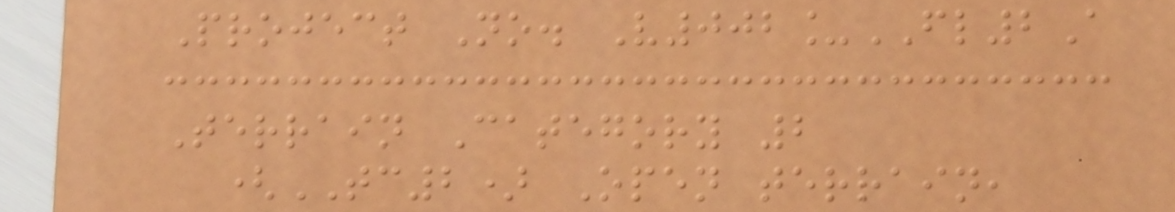Project No. V002_FL2A
Terrain Category 2
(TC2) Open terrain,
